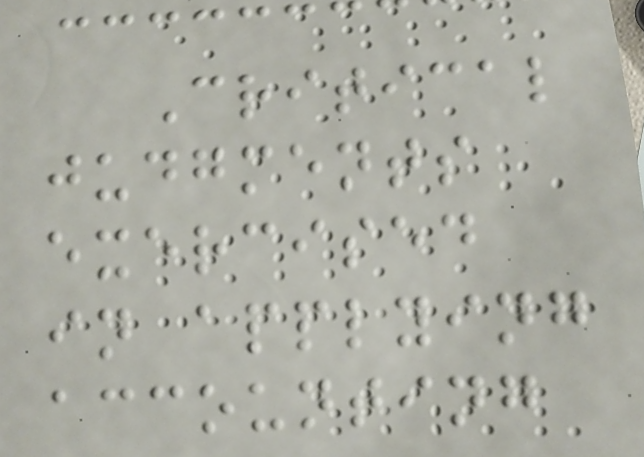Critical
judgments
exercised
in applying
accounting
